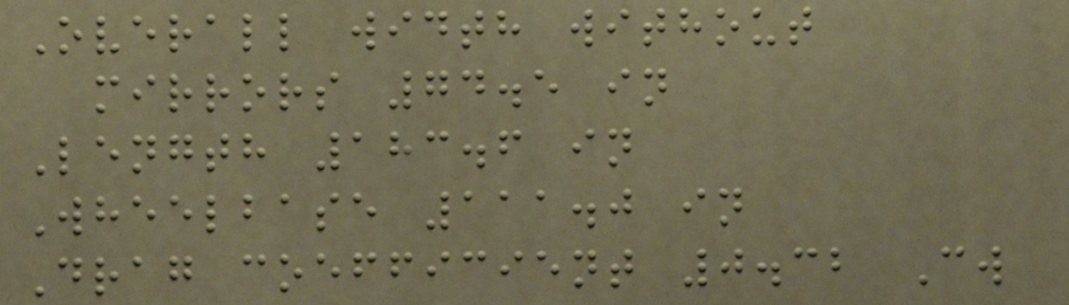Overall width without
mirrors 74.5 in
Length 183.6 in
Wheelbase 111.0 in
Drag coefficient 0.32 Cw
